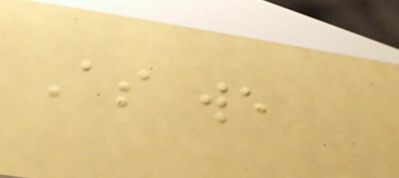As we
